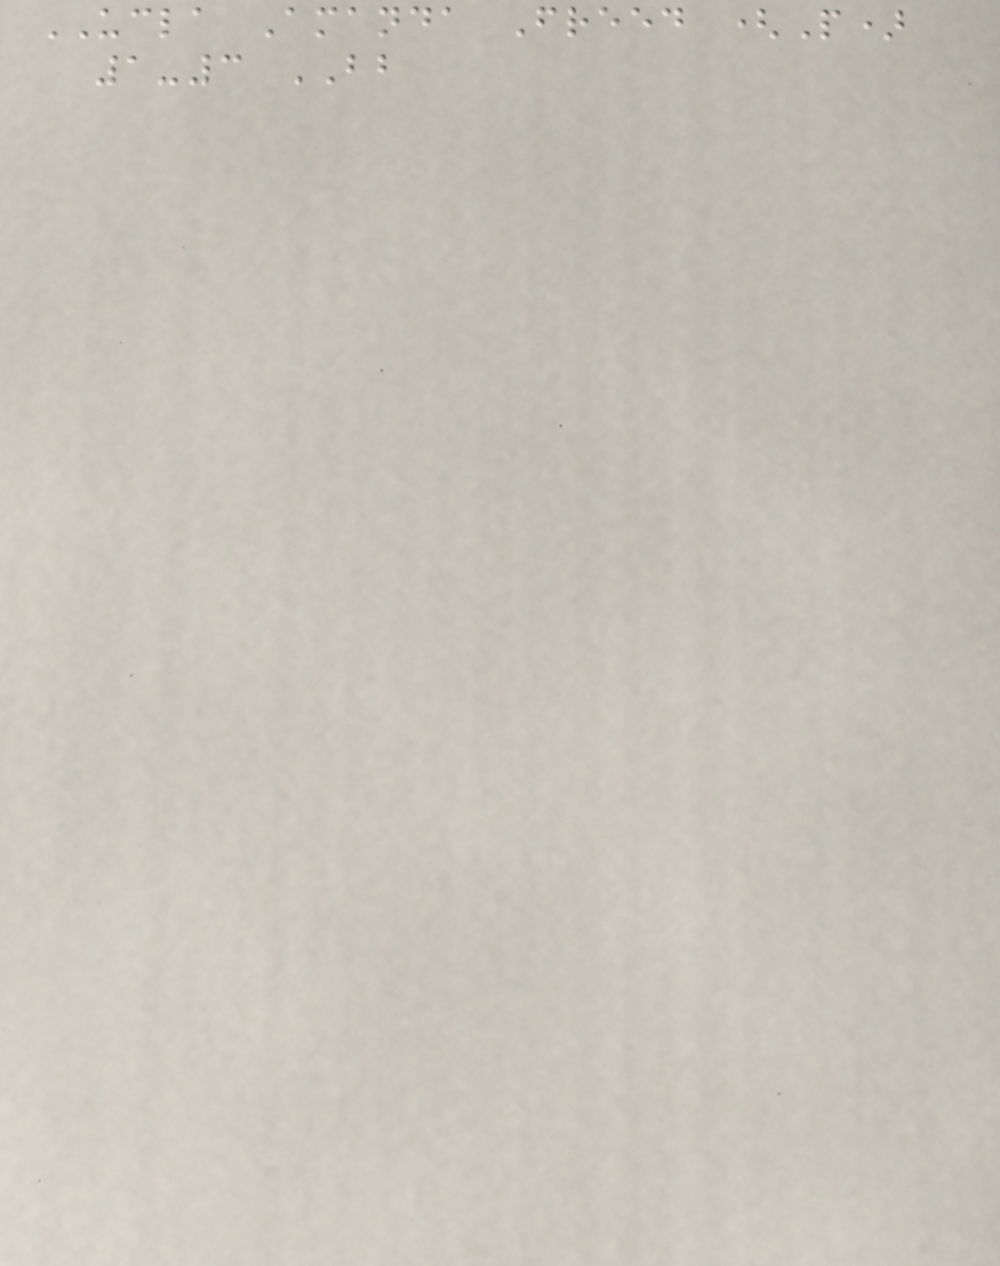UCLA Amanda Freed (P)
1-3 BB
